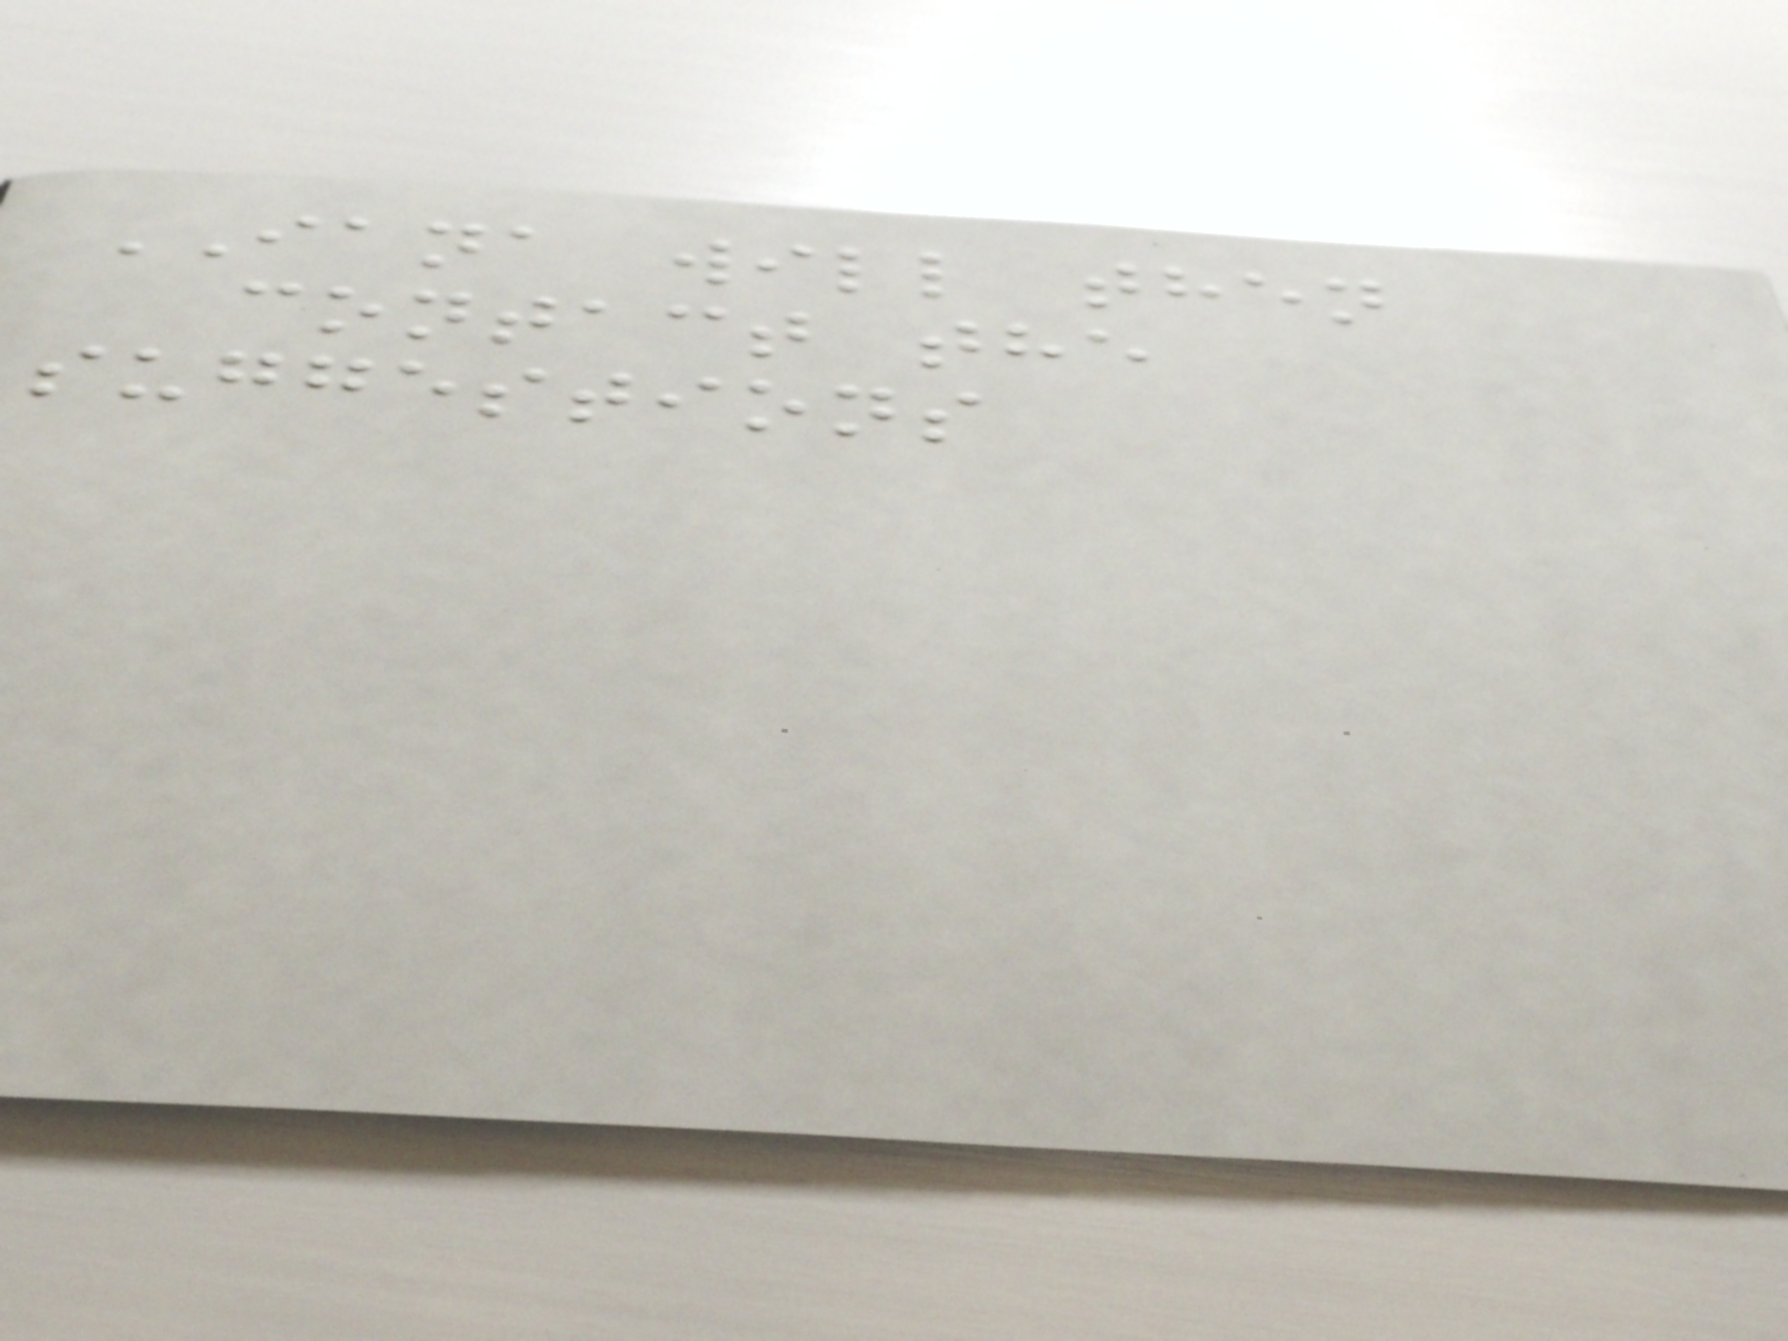IANA will then
contact the
suggestions
